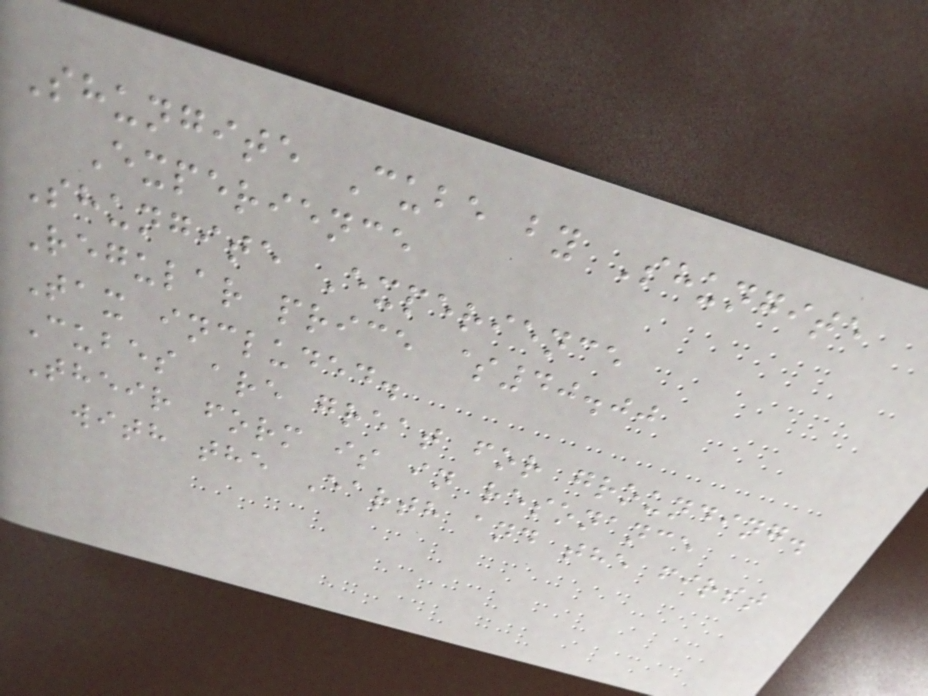Shungite Cube by Shungite
Experience
Shungite Experience
Regular price $40.00
Tax included.
Cubes are great for grounding.
Their form is in resonance
with the Earth and the first
